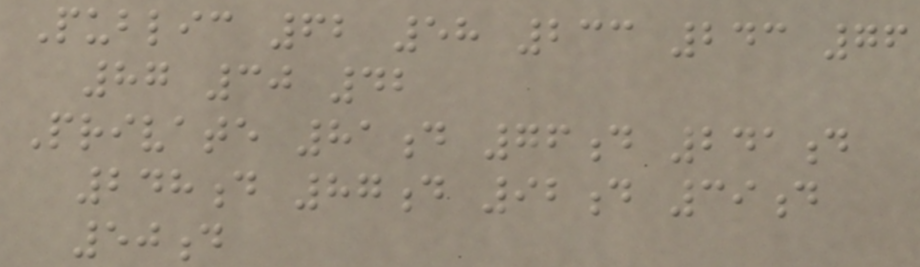Public 62 58 233 243 76
87 30 42
Private 81d 76d 241d
248d 87d 92d 39d
50d
